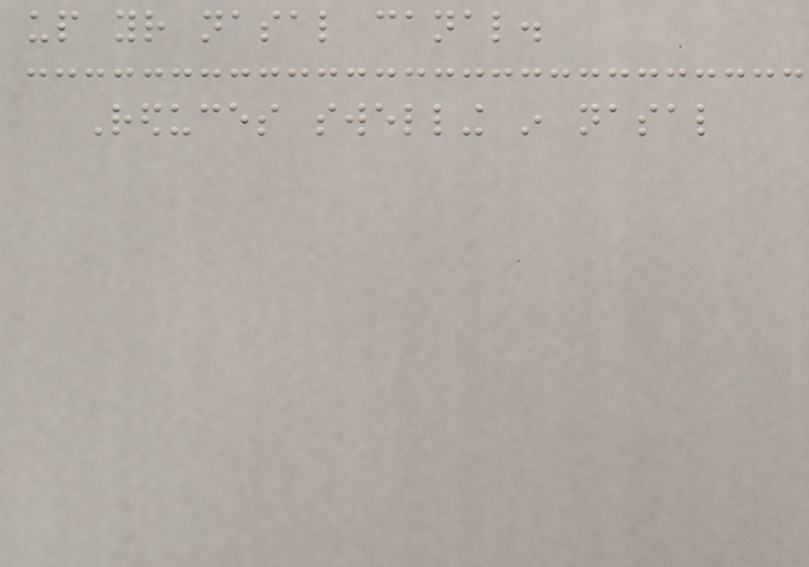up your nasal canal.
Reduces swelling in nasal
